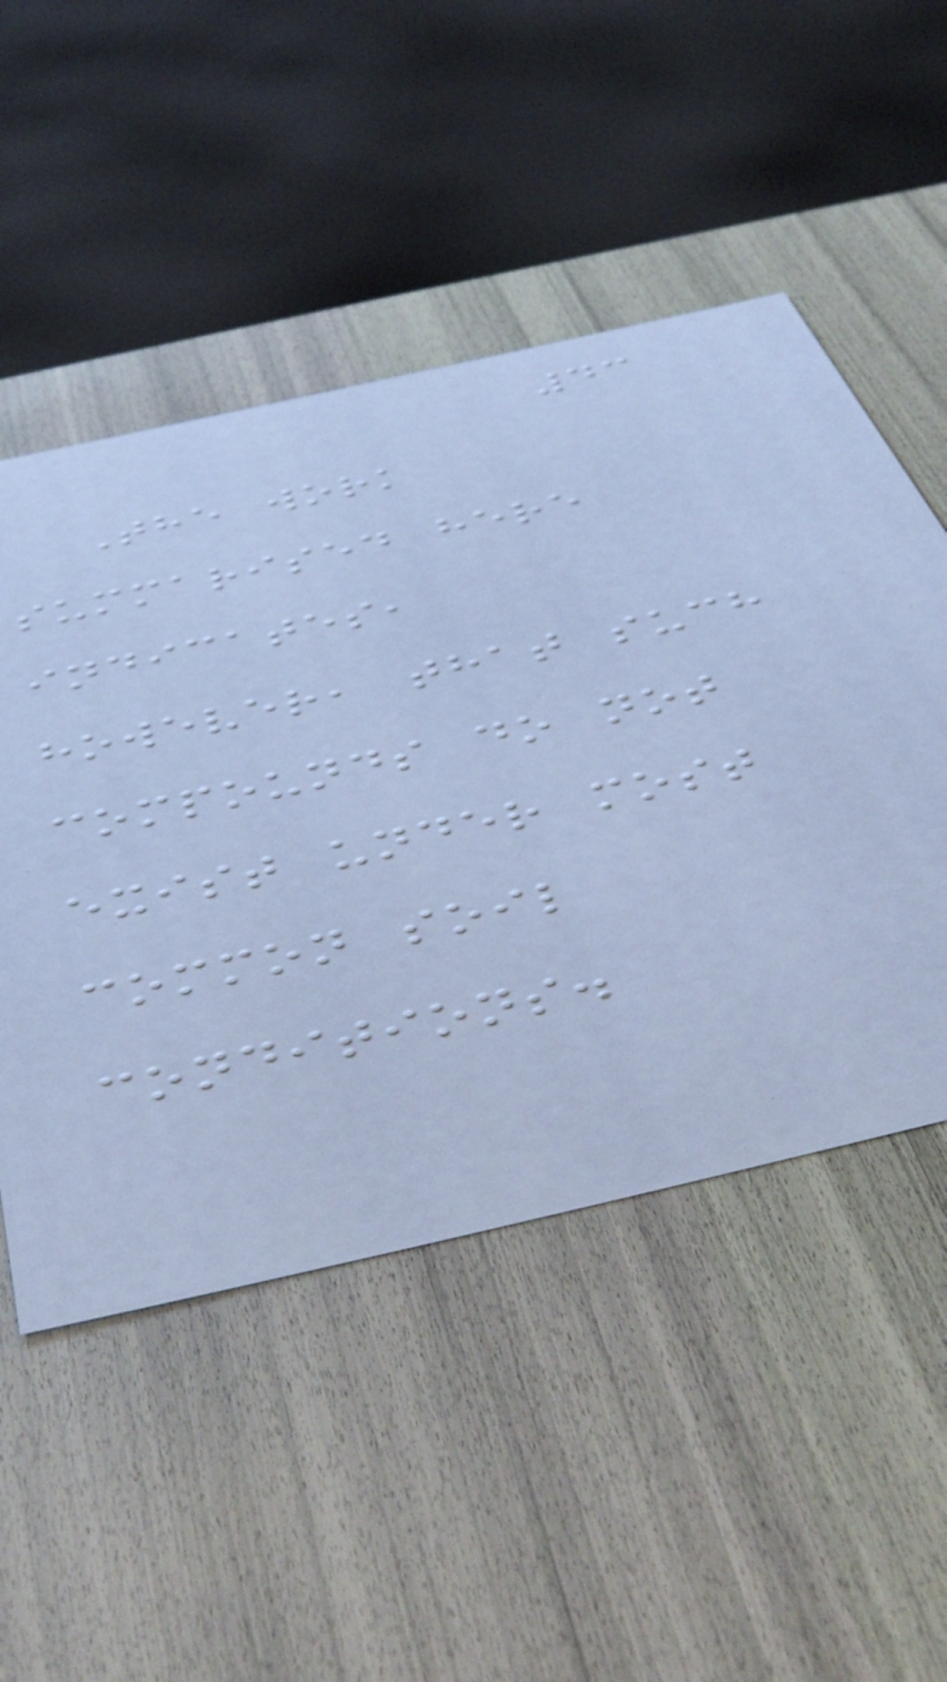43
The work
summarised here
indicates,
however, that such
compounds do not
exist under most
common soil
conditions.
